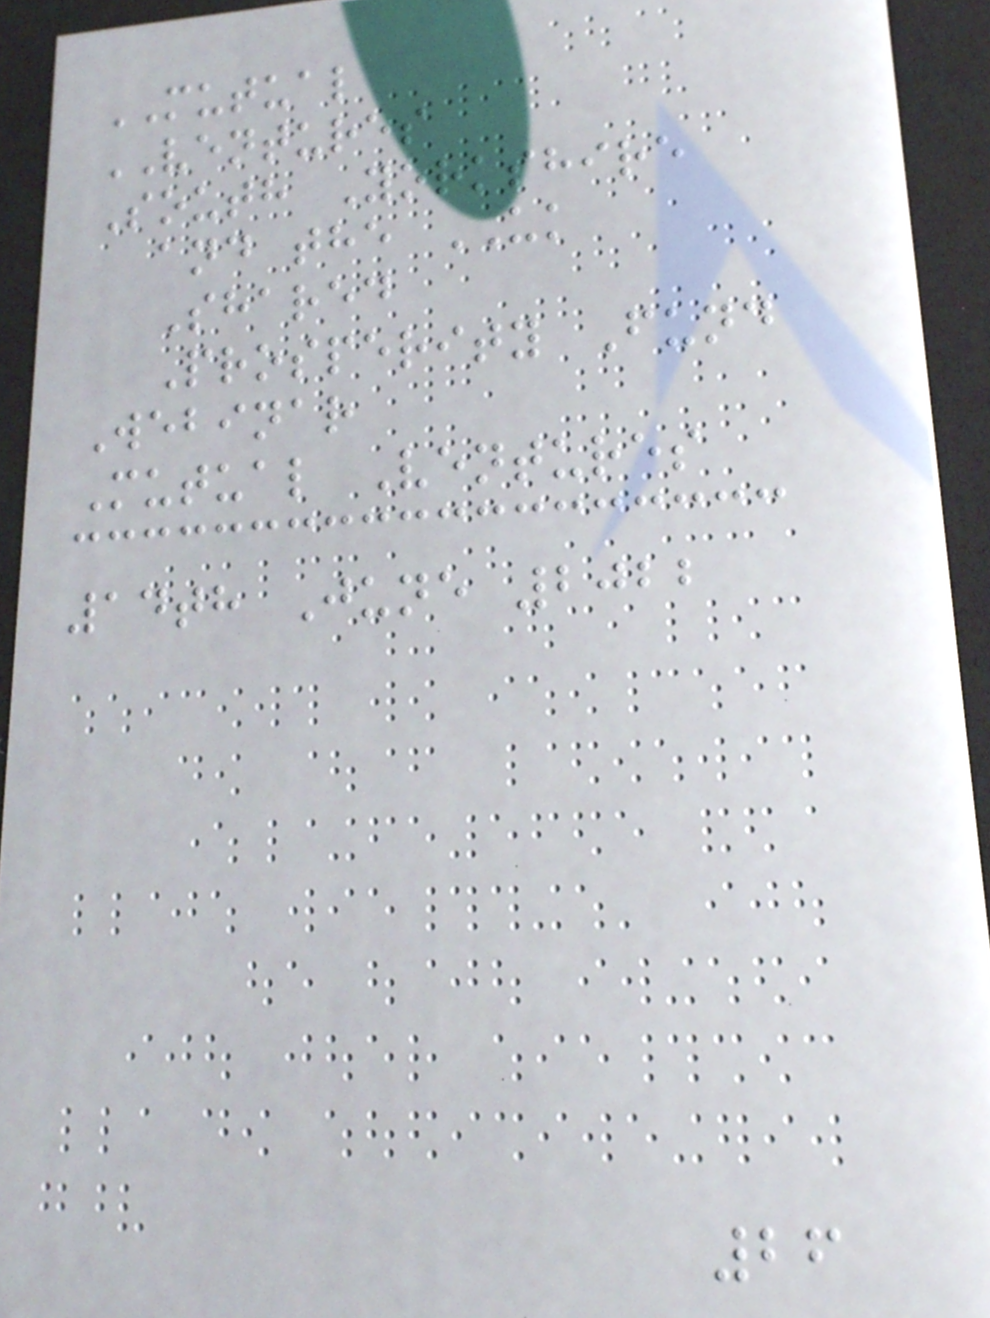MUTUAL
VENTURES
South Yorkshire
and the UK
Shared
Prosperity Fund
Webinar
Mutual Ventures
14th June 2022
26
